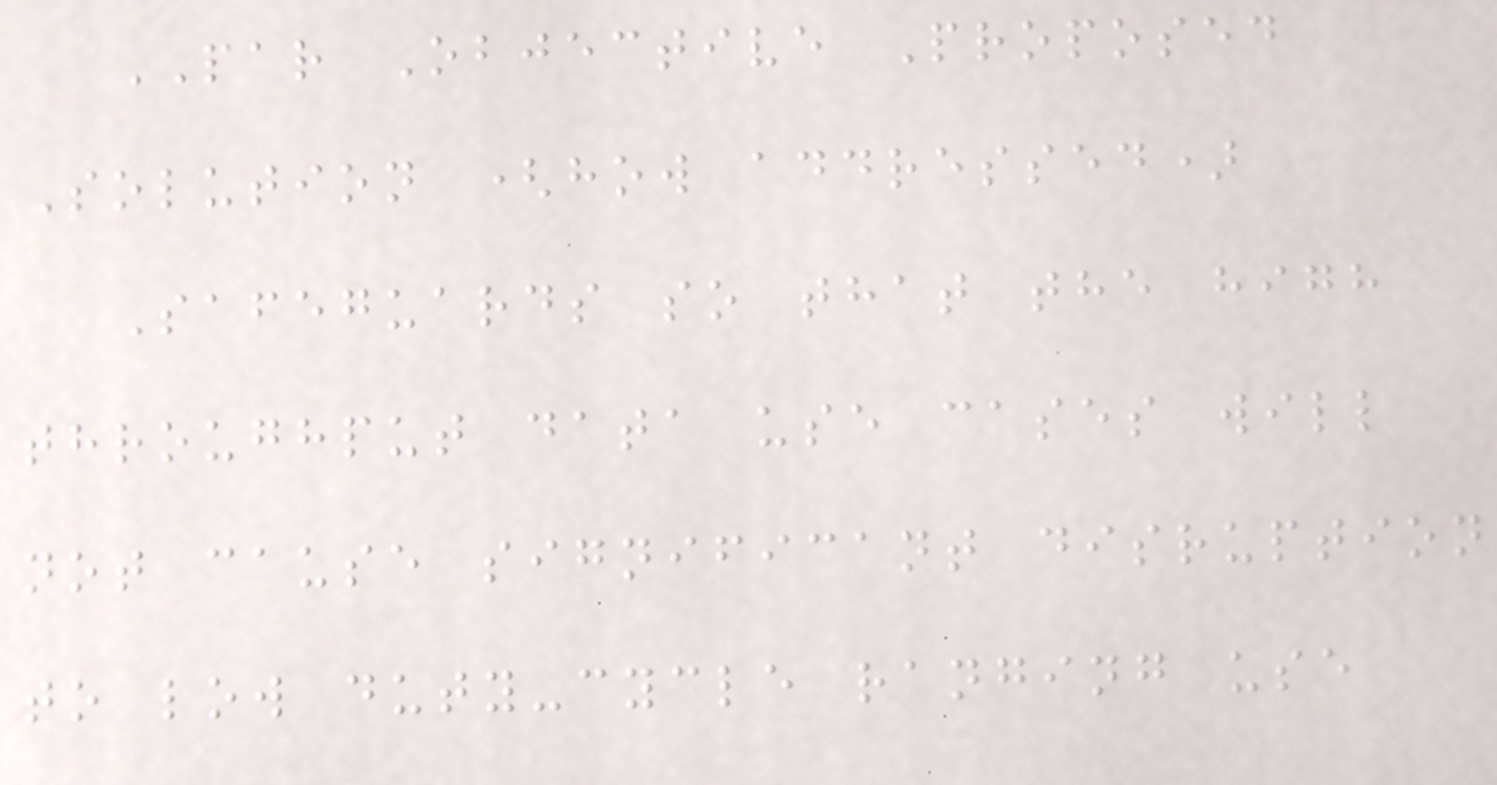PAR Objective Proposed
Solution (how addressed)
Safeguards so that the high
throughput data use cases will
not cause significant disruption
to low duty-cycle ranging use
